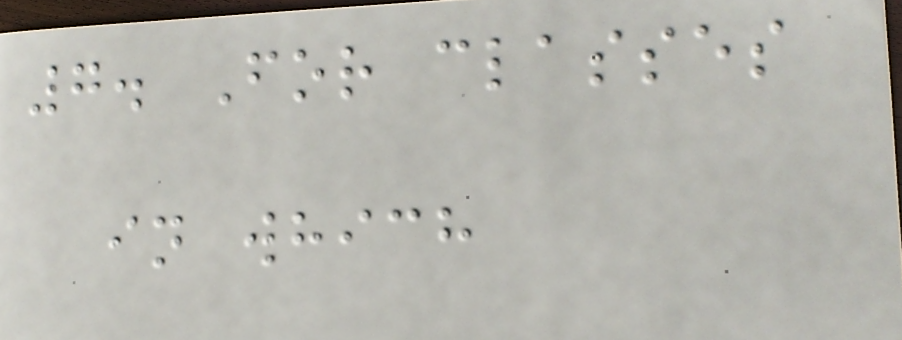7. For classes
in which
